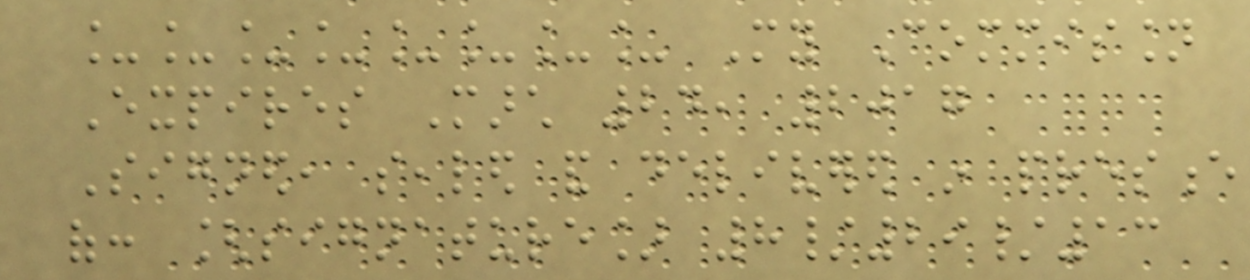________ My Commission
Expires March 24, 2017
Signed, sealed and delivered in presence
of: [signature] 8/29/13
